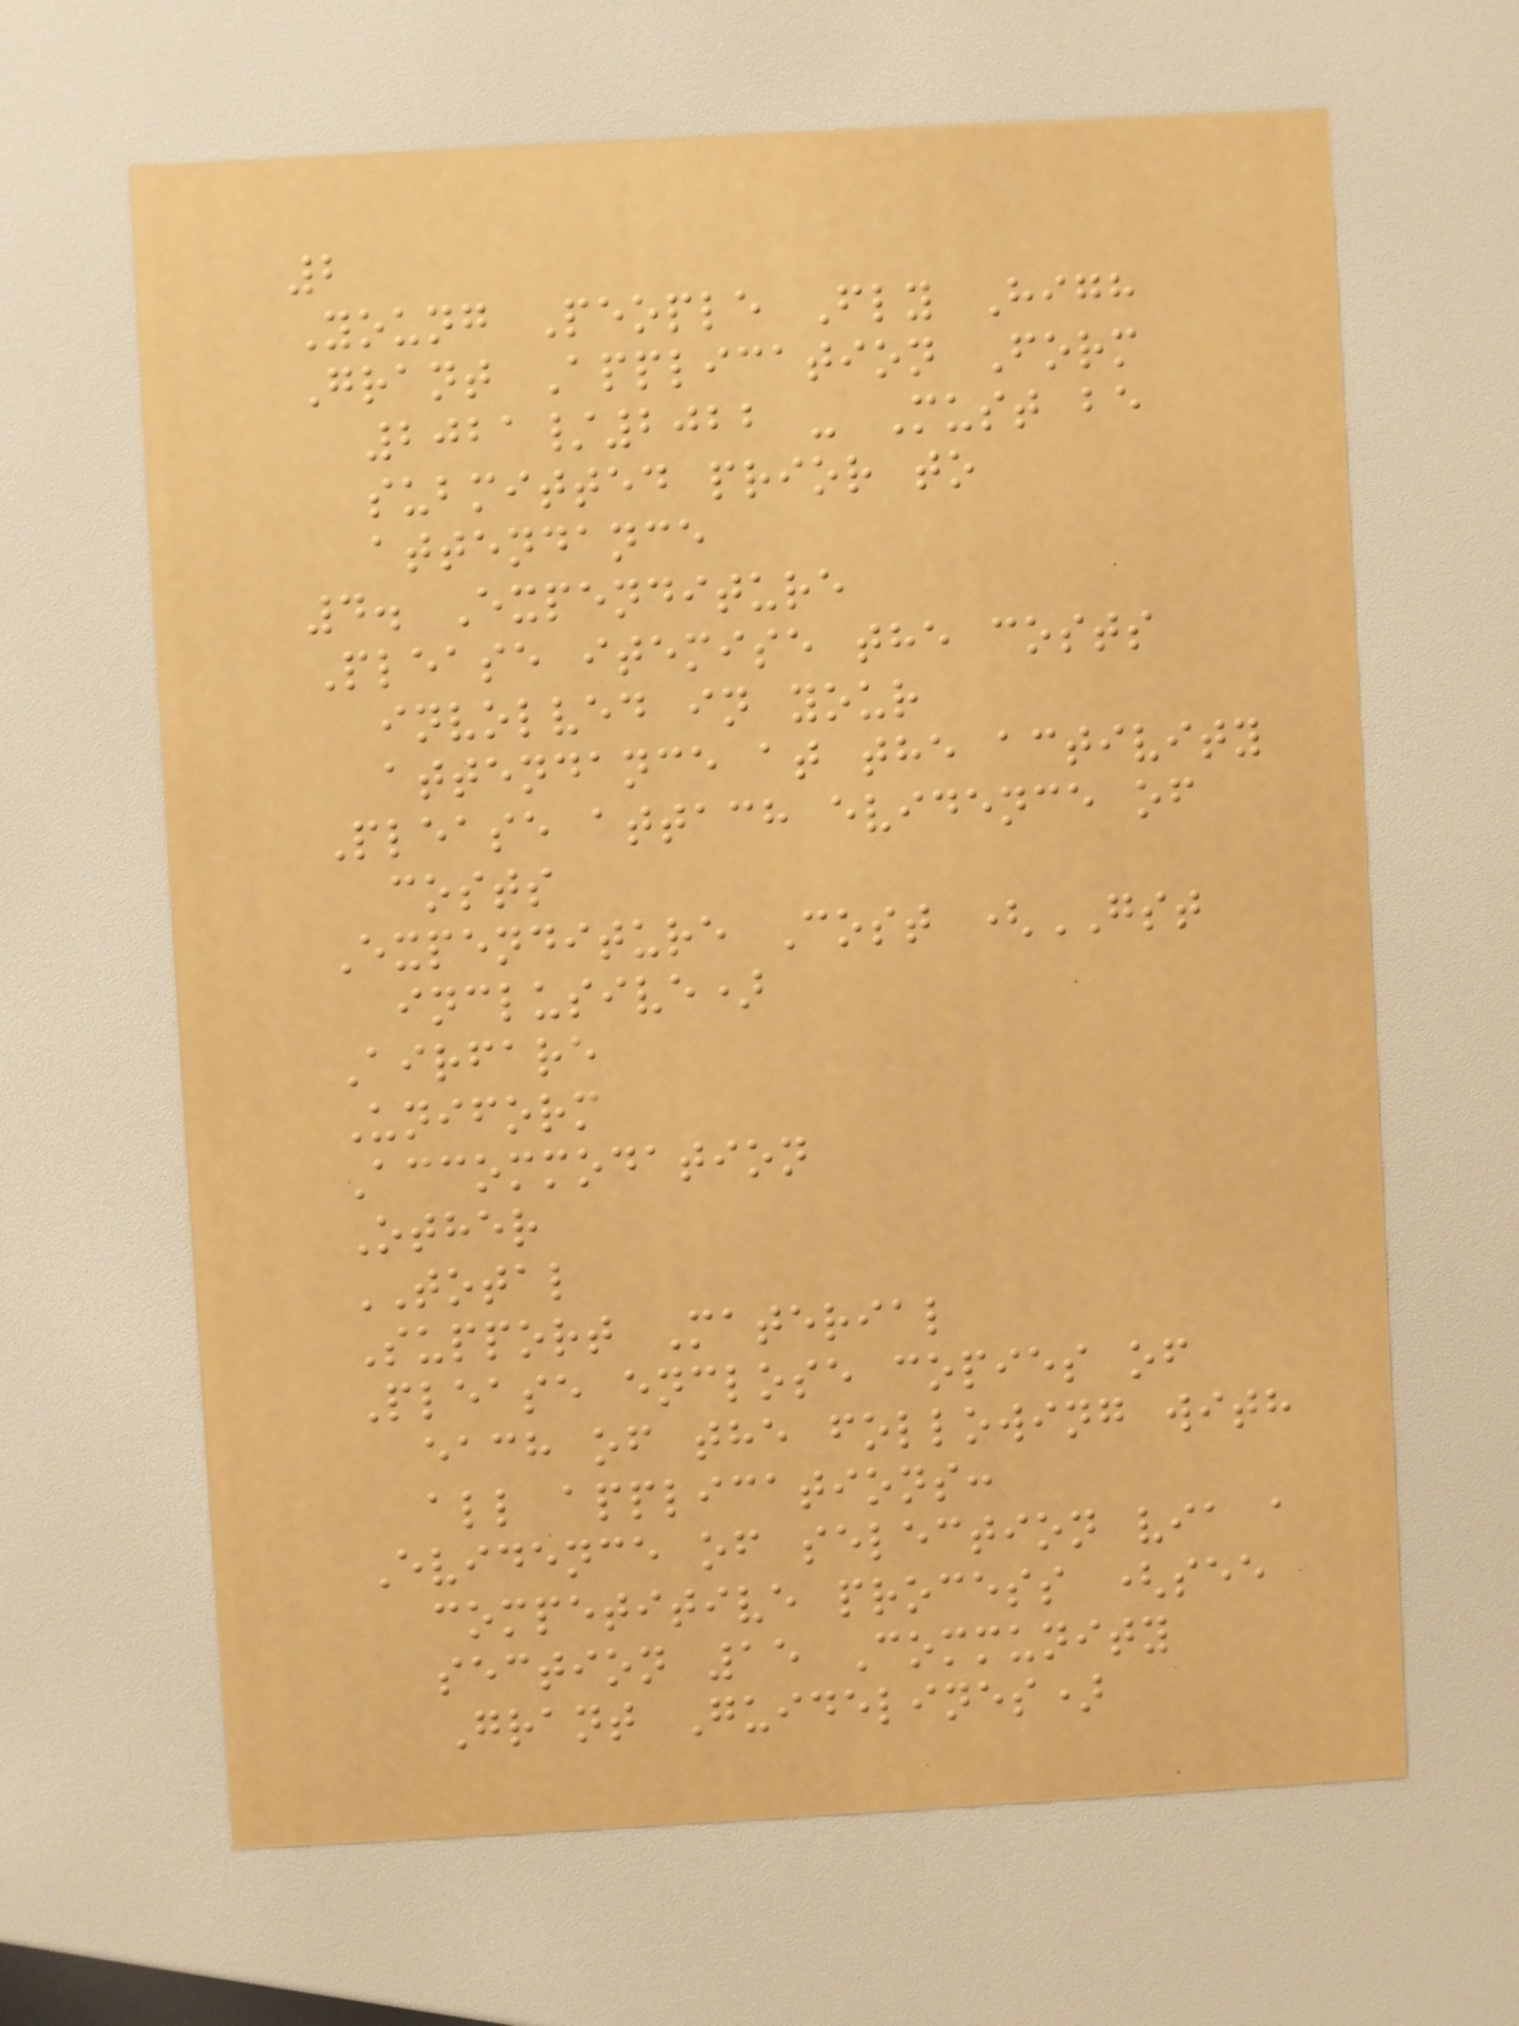2
Young People Fly High
Grant Application Form
2021/2022 - Must be
submitted prior to
attendance
4. Expenditure
Please itemise the costs
involved in your
attendance at the activity
Please attach evidence of
costs
Expenditure Cost (GST
inclusive)
Airfare
Uniform
Accommodation
Other
TOTAL
Support Material
Please enclose copies of
each of the following with
all applications:
Evidence of selection via a
competitive process (see
section 15 Community
Grant Guidelines)
